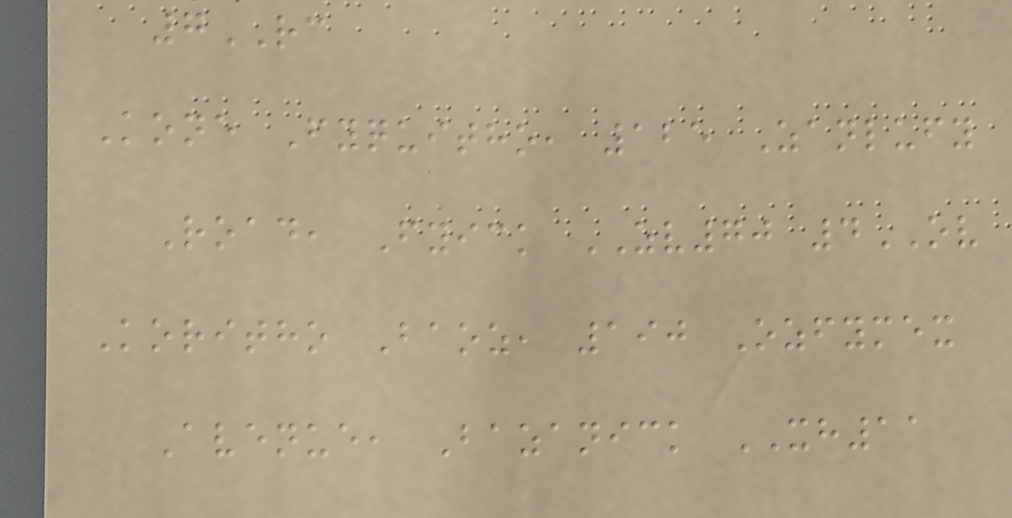7RC
Kone Fyquitho, 125 Zanlufy
Road, Fyick ZV70 4OV
Koritho Baoz, 190 Ozfymex
Avenue, Bazanick XH11
